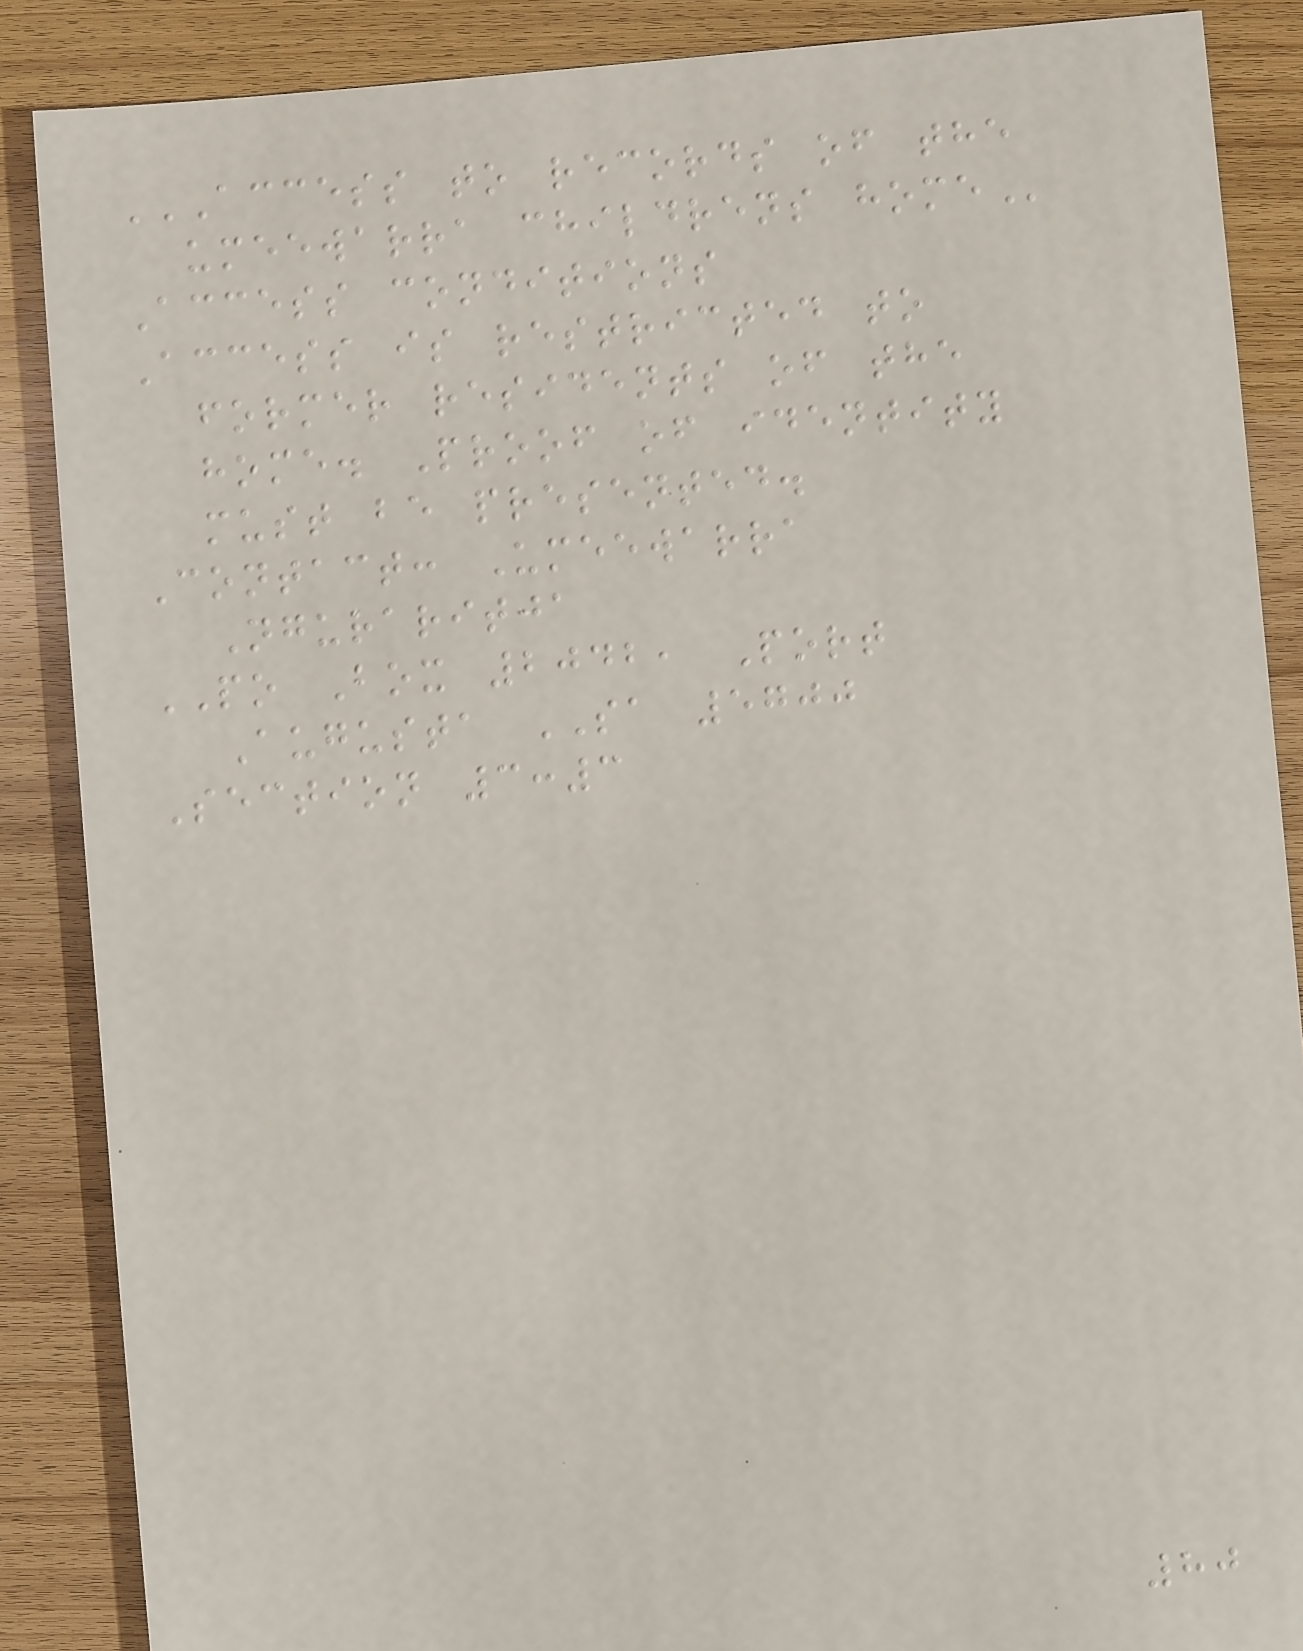ACCESS TO RECORDS OF THE
UMEEWARRA CHILDRENS HOME
Access conditions
Access is restricted to
former residents of the
home. Proof of identity
must be presented.
Contact: Umeewarra
Nguraritja
PO Box 2042, Port
Augusta SA 5700
Section 3:3
80
